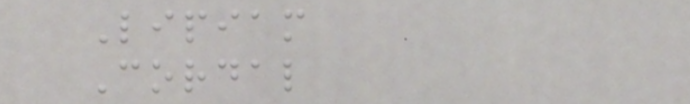Lipiam
Cordal
